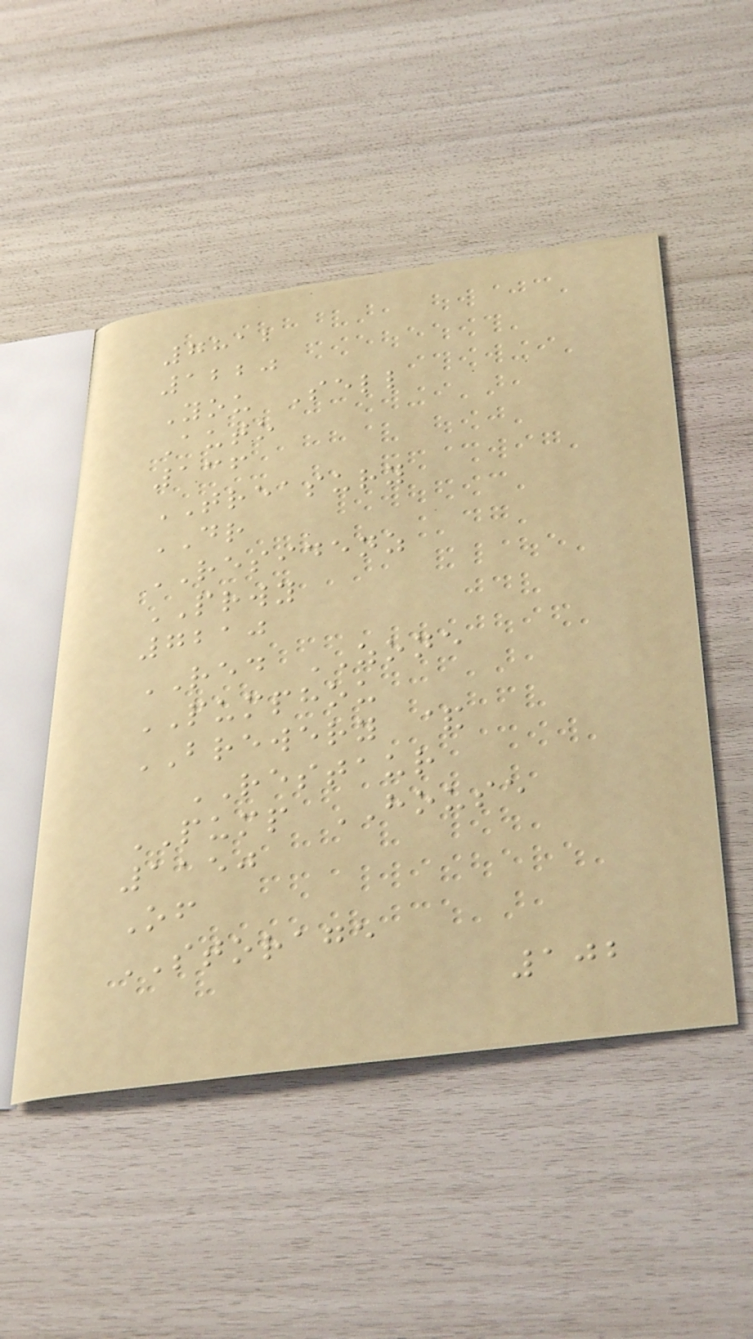7812
1220
You Sell
Auto
136
TREASURY
DR
RESIDENZ
PRWY
7210
RED ZONE
PUMPHOU
BREWERY &
RESTAUR
PUMP HOUSE
1150
Of
STORAGE
102
